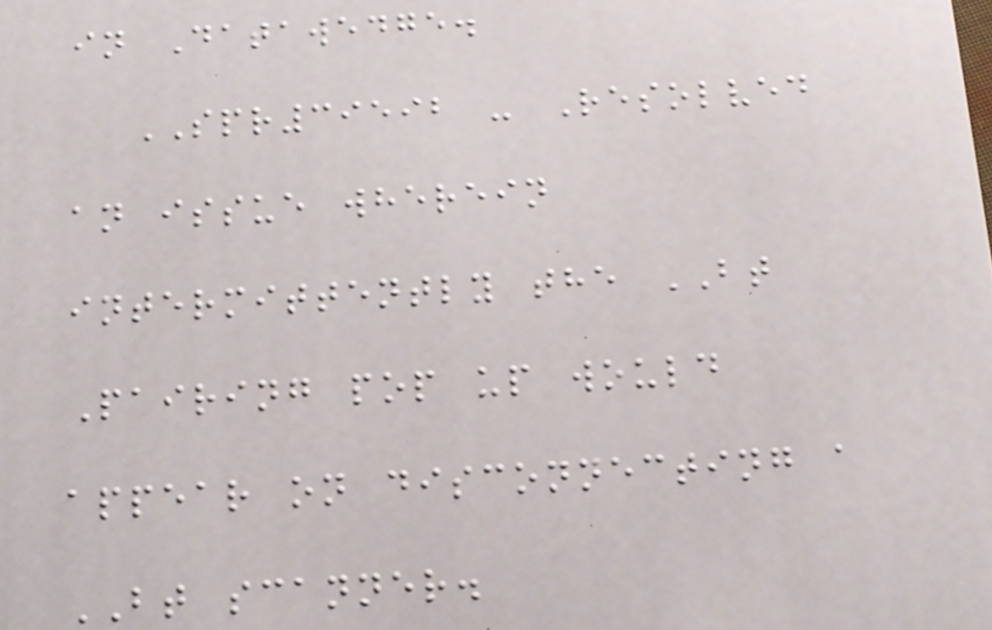in Datawedge.
SPR39592 - Resolved
an issue wherein
intermittently the BT
Pairing pop up would
appear on disconnecting a
BT scanner.
